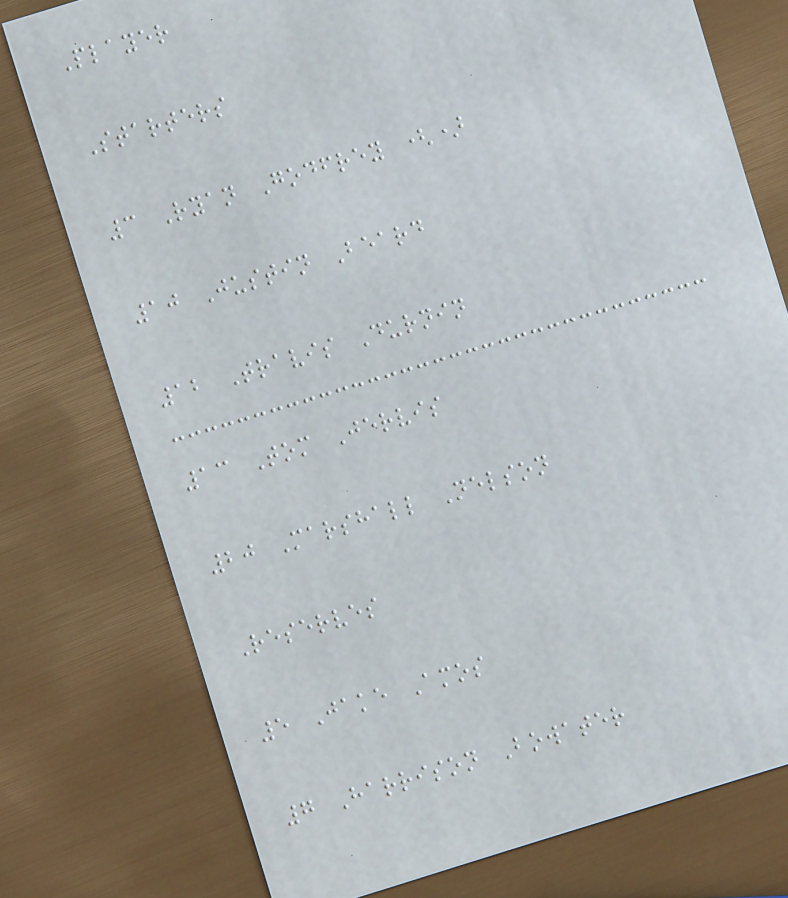Player
Starters
3 Ryan Godfrey ()
10 Justin Beard
12 Travis Durnin
13 Tom Jervis
20 Marshall Nelson
Reserves
5 Jake Amos
7 Harrison Bowater
